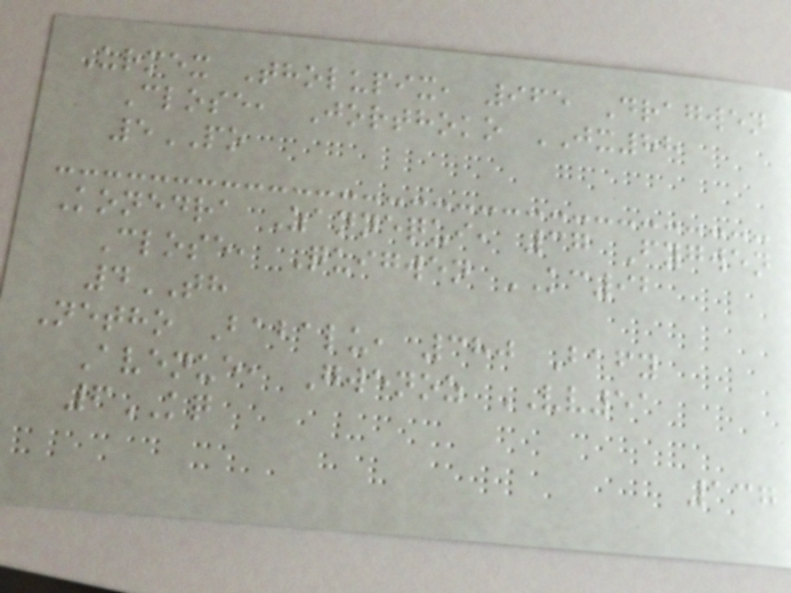Urmex Tholupix, 965 Dragwen
Close, Jorthoko JX88
5PO
Konedra Zannequi, 37 Fygwen
Close, Quigwen KC92
4TH
Netho Babalu, 380 Bafy
Avenue, Gwenoz VV51
6KQ
137
